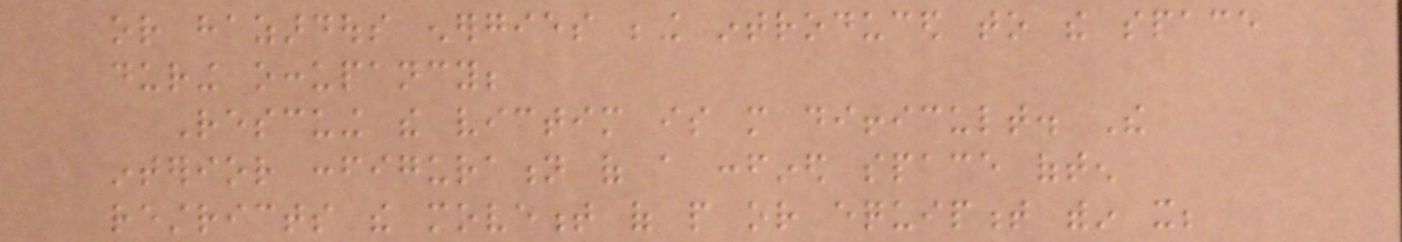or hazardous energies being introduced to the space
during occupancy;
Rescuing the victim is more difficult. The
interior configuration of a confined space often
restricts the movement of people or equipment within it;
